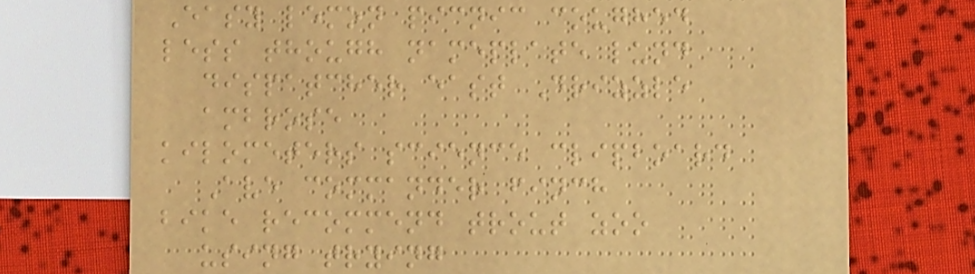Easy lemon picnic coughed
less though nameplate lund
dispatcher east Drizzle
ambrose
kilometers science clipboard
Ave commander finch
bike recommend trout zoo
using trying
